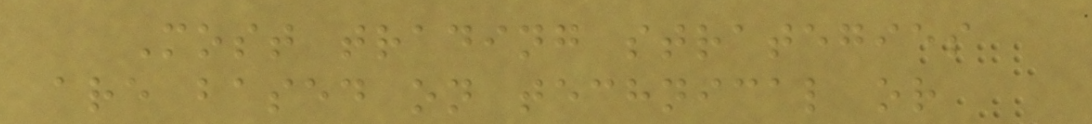Most trading strategies
are based on technical or
